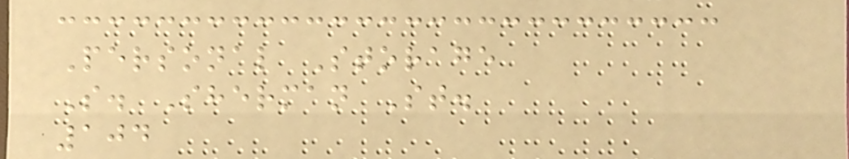Personal Storage
S. Sherman St.
104
